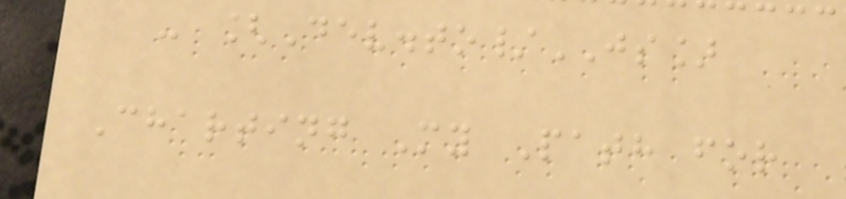- [Dev.to/JS]
Charting My Path for
